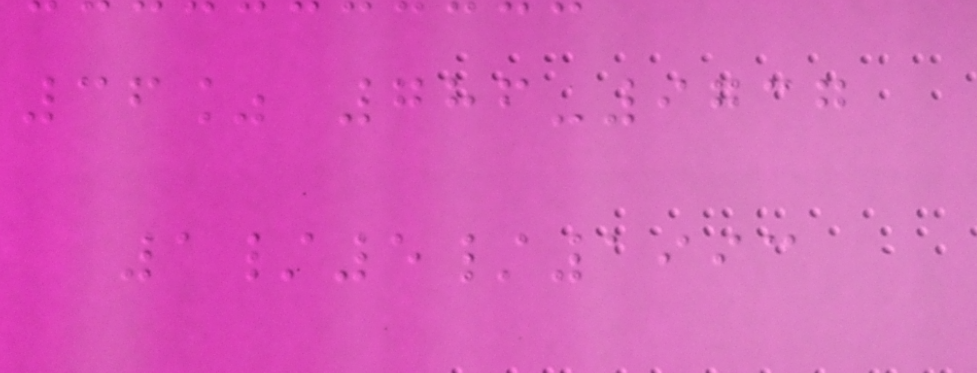36% 786-9737
1/5/1993
